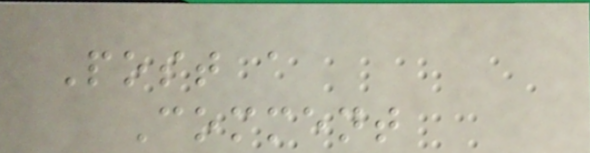Post a
Comment
